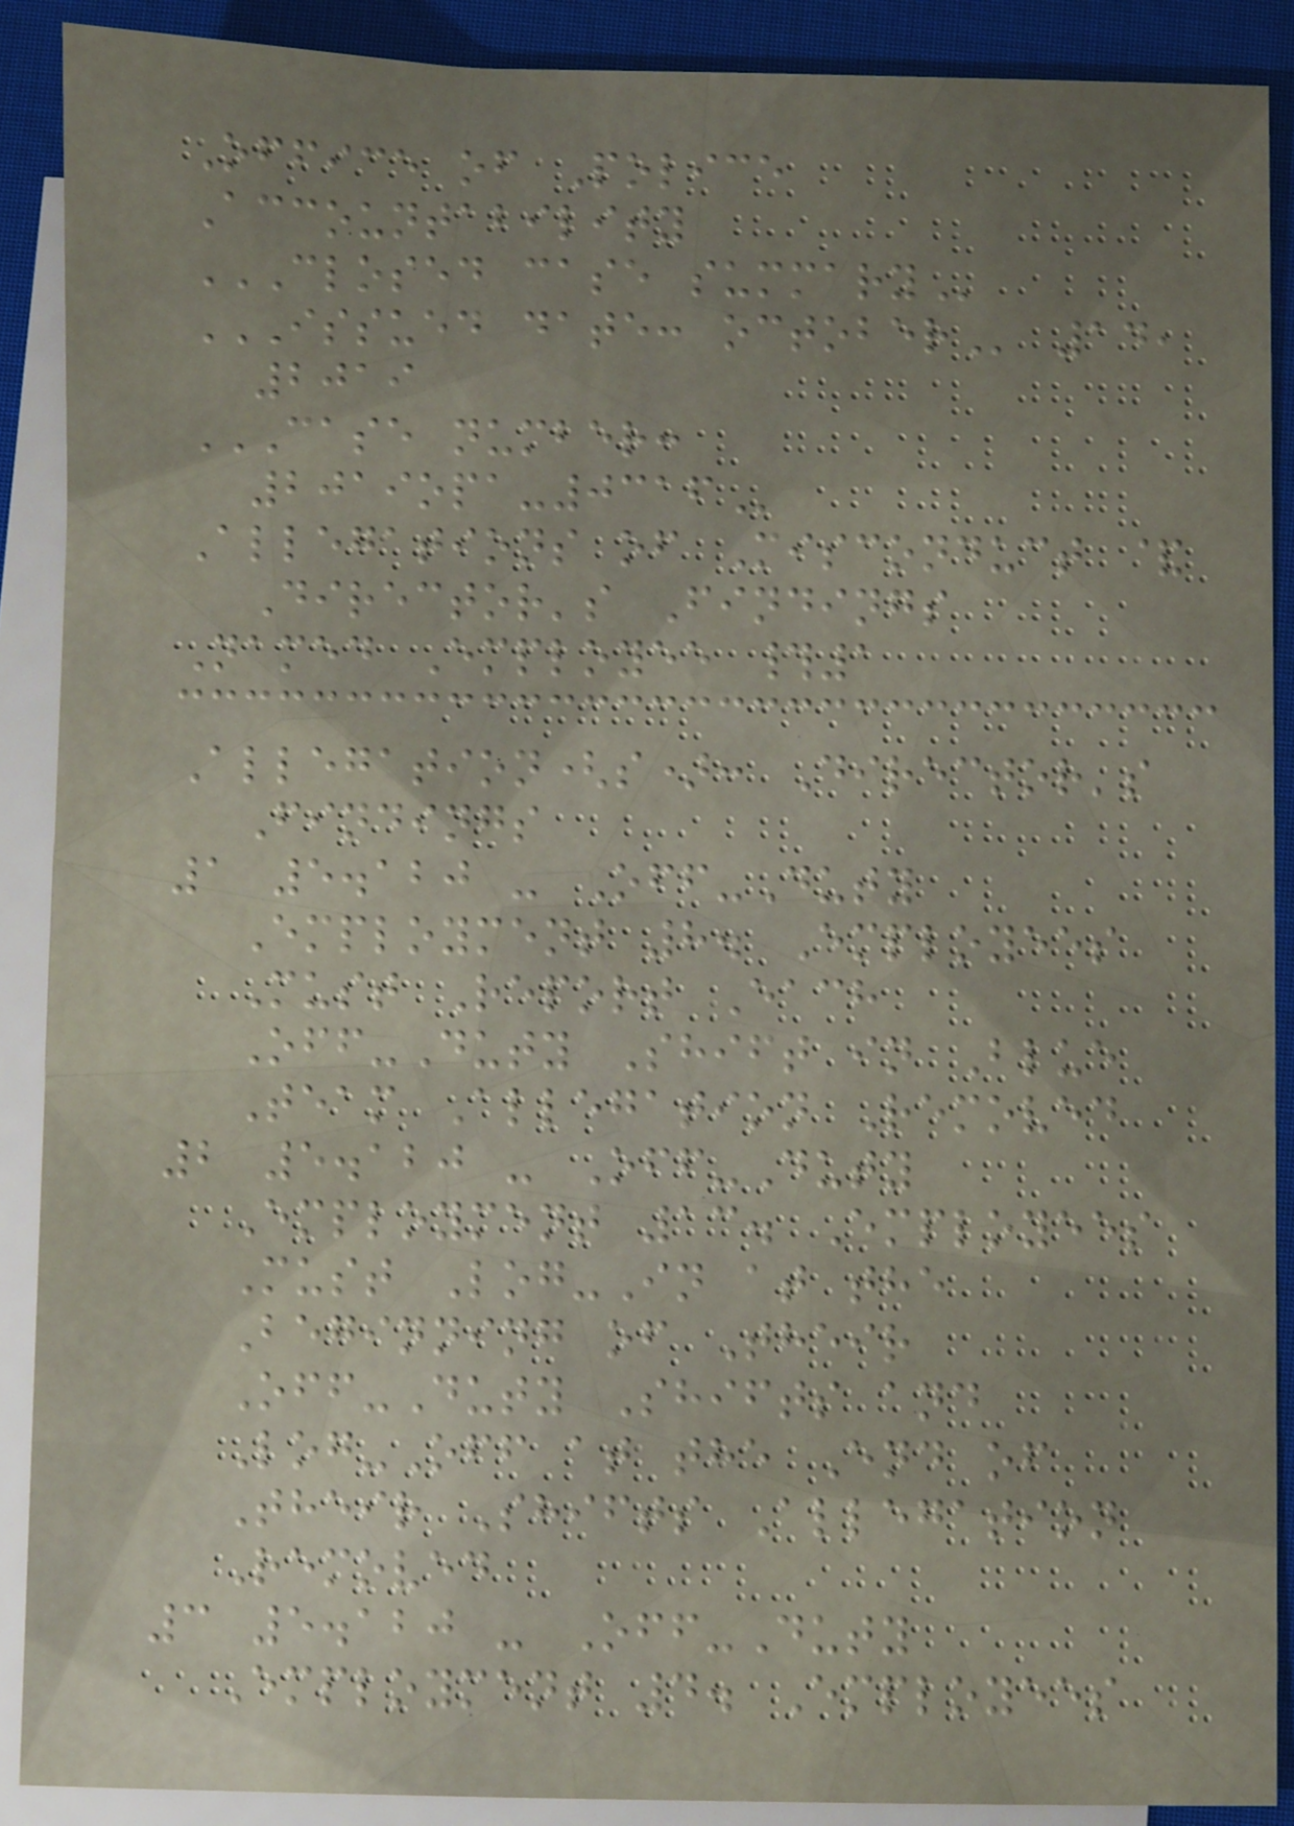Office of Police
Accountability
CLOSED CASE SUMMARY
ISSUED DATE: OCTOBER 14,
2019
CASE NUMBER:
2019OPA-0316
Allegations of Misconduct &
Director's Findings
Named Employee #1
Allegation(s): Director's
Findings
1 5.120 - Off-Duty
Employment 8. Employees
Must Report Each
Off-Duty Shift in Blue
Team Allegation Removed
2 5.120 - Off-Duty
Employment 13. Employees
Must Log-In at the
Beginning of Their
Off-Duty Shifts and
Log-Off at the End of
Their Shifts Allegation
Removed
3 5.120 - Off-Duty
Employment 4. Employees
